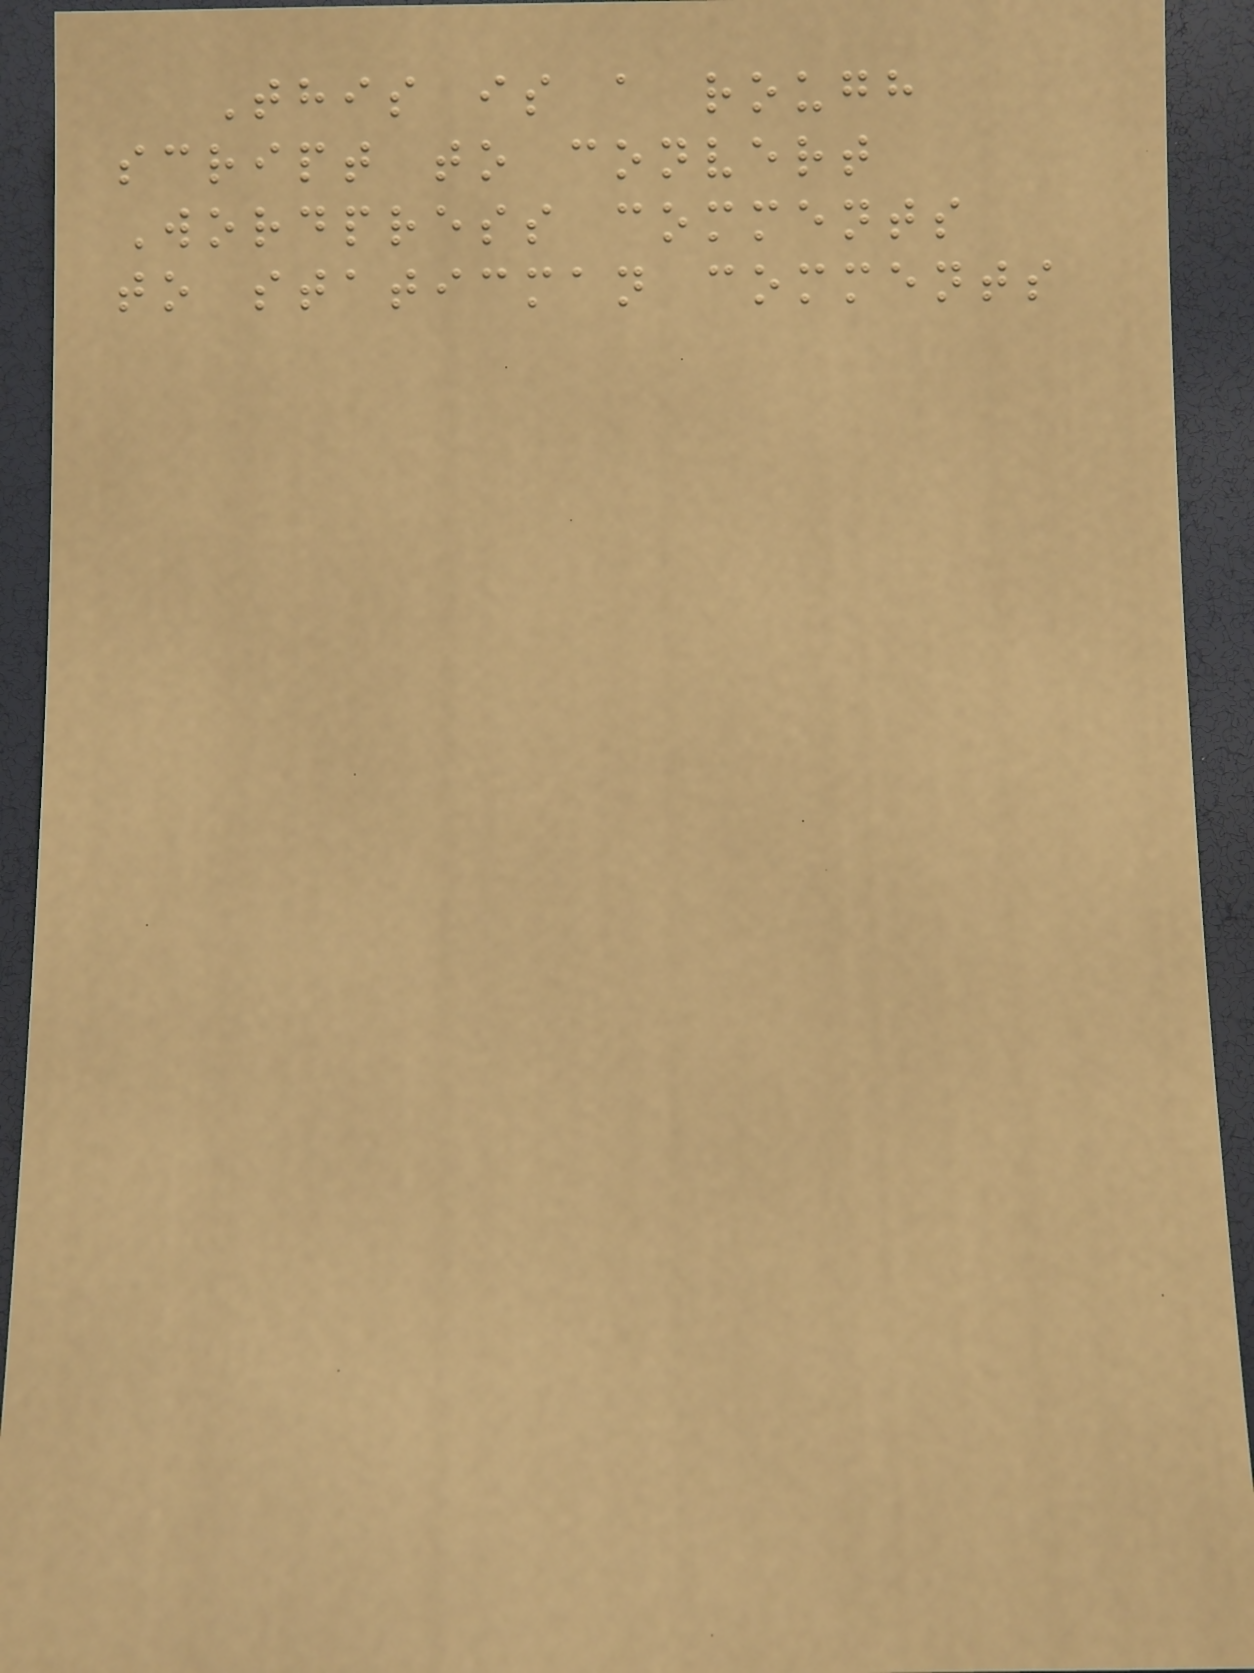This is a rough
script to convert
Wordpress comments
to staticman comments
